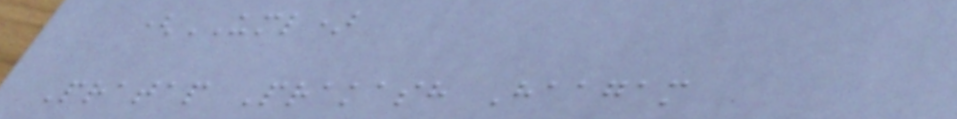(UML)
Pratap Prakash Haagam
